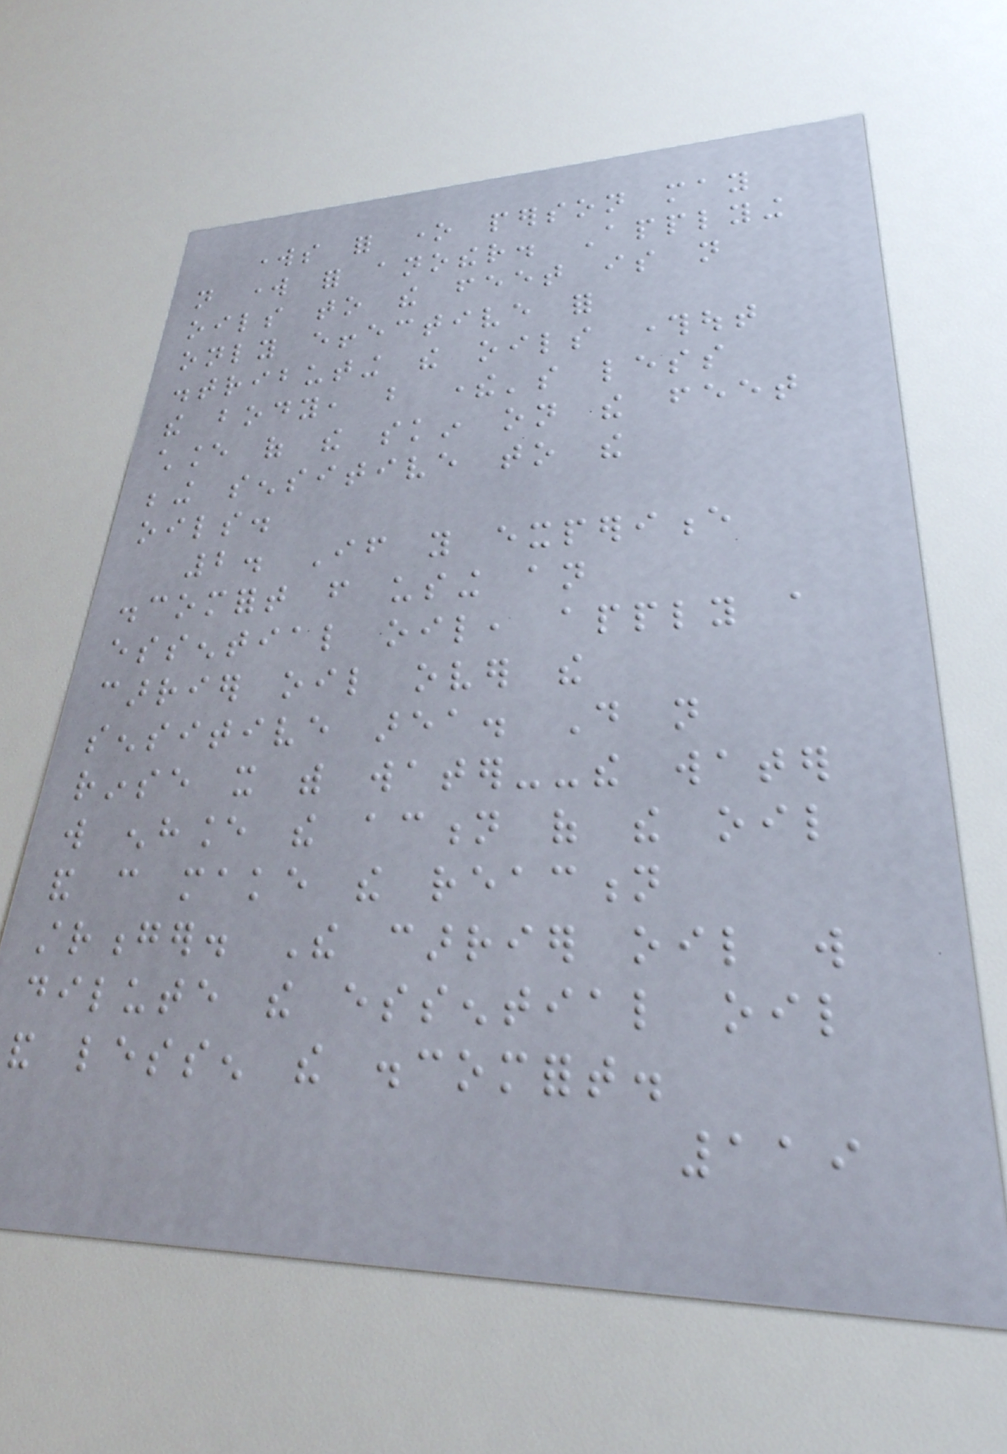works for one person may
not work for another. Applying
oils to the feet is not
only effective for
distributing the oils throughout
the body, but there's less
chance of the skin on the feet
being sensitive to the
oils.
2. If you experience
discomfort from using an
essential oil, apply a
carrier oil over the
sensitive area. Do not
rinse it with water--the water
will enhance the action of the oil
and can make the reaction
stronger. The carrier oil will
dilute the essential oil
and lessen the discomfort.
119
